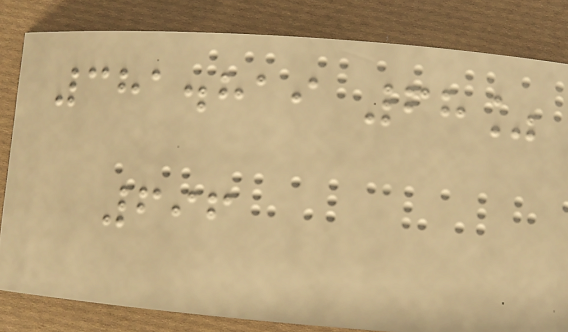381.819 68%
696
